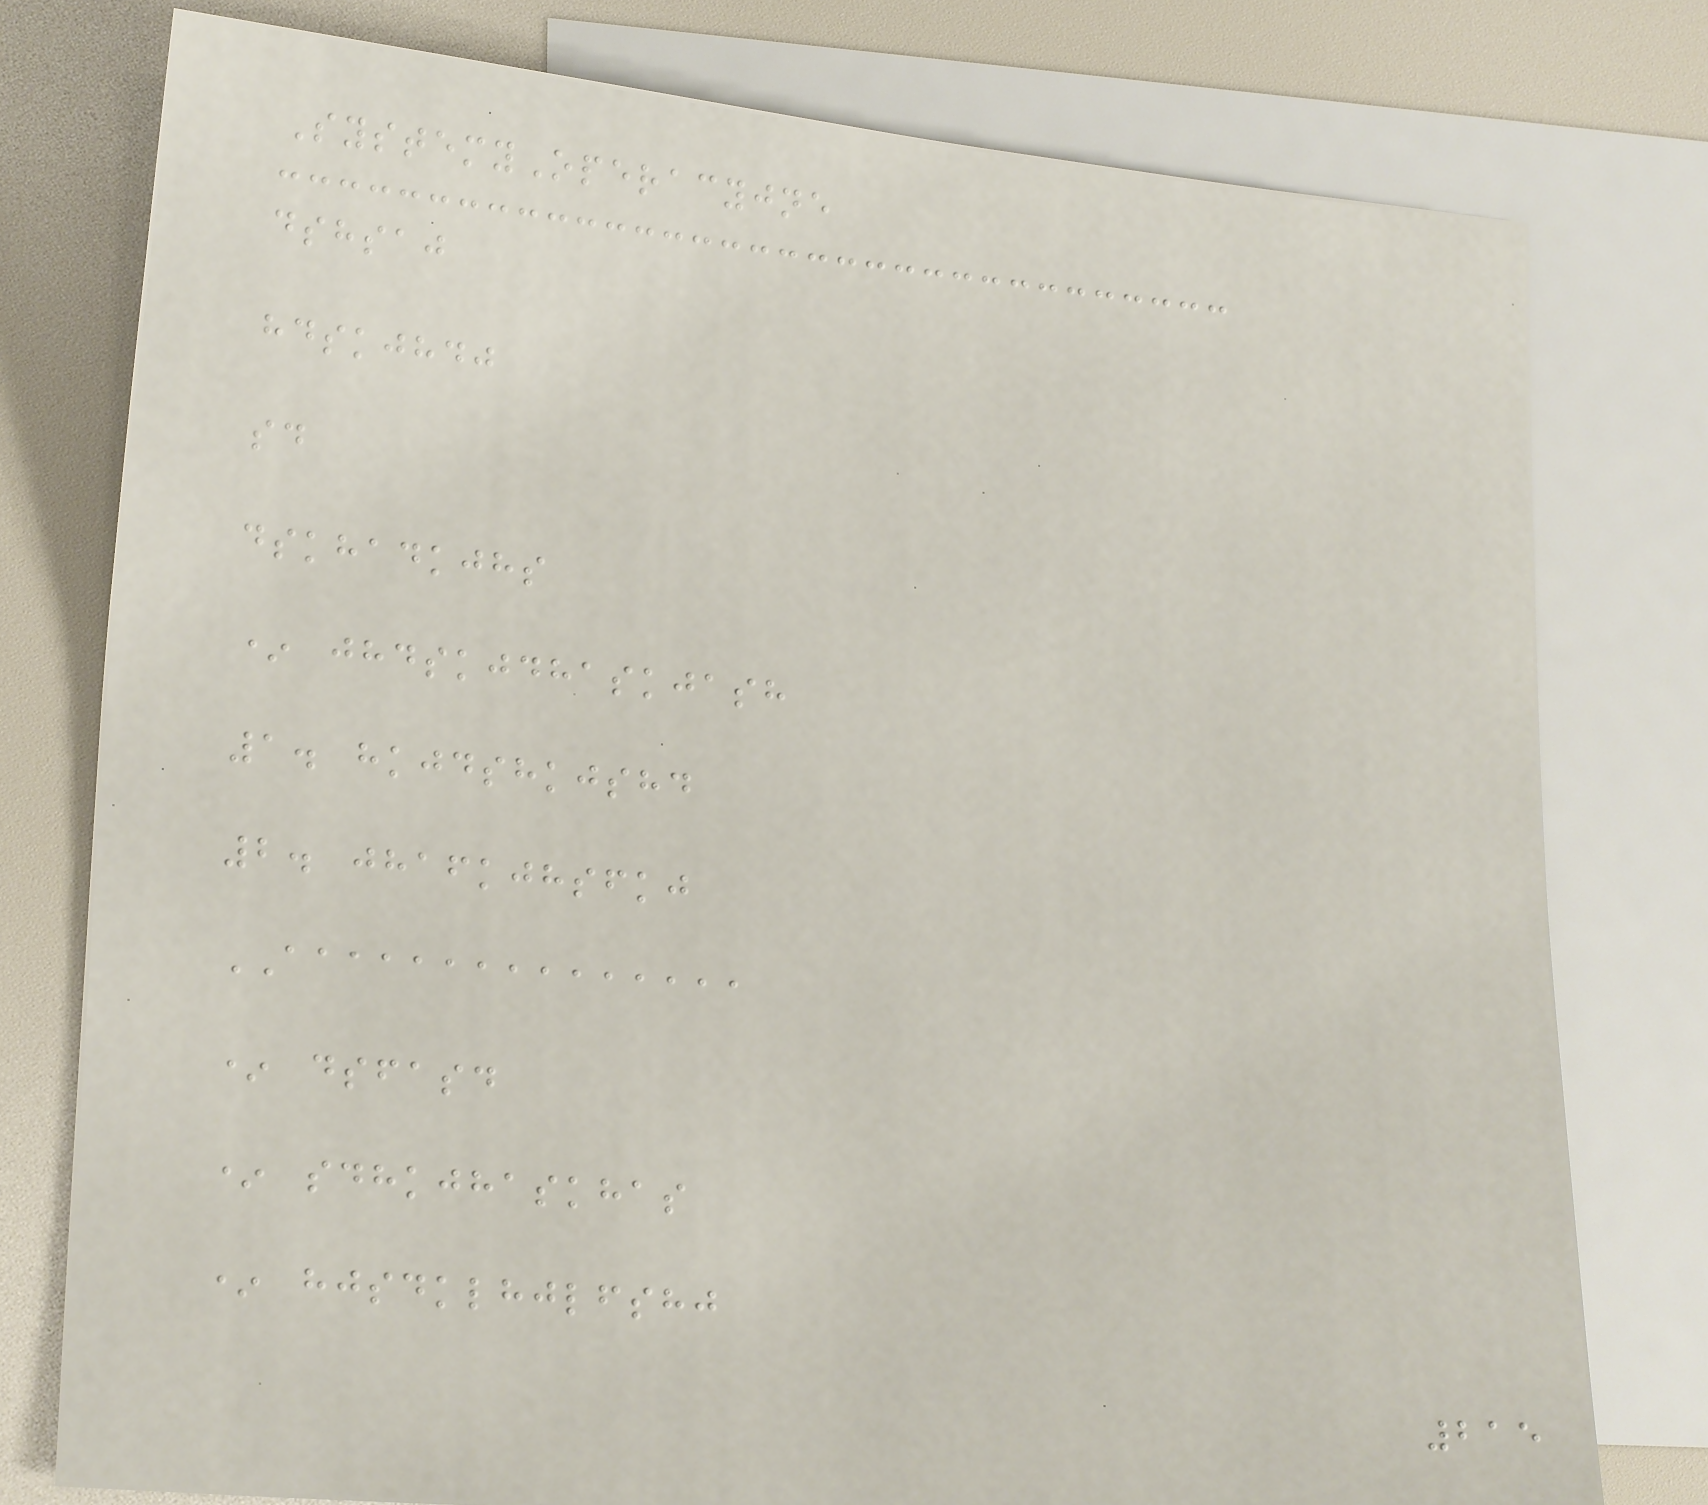SystemyOperacyjne
dshsaj
hdskjhdj
sd
dskhadkjhs
* jhdskjdhaskjash
1. hkjdshkjshd
2. jhafkjhsfkj
AAAAAAAAAAAAAAA
* dsfasd
* sdhkjhaskhas
* hjsdklhjlfshj
215
